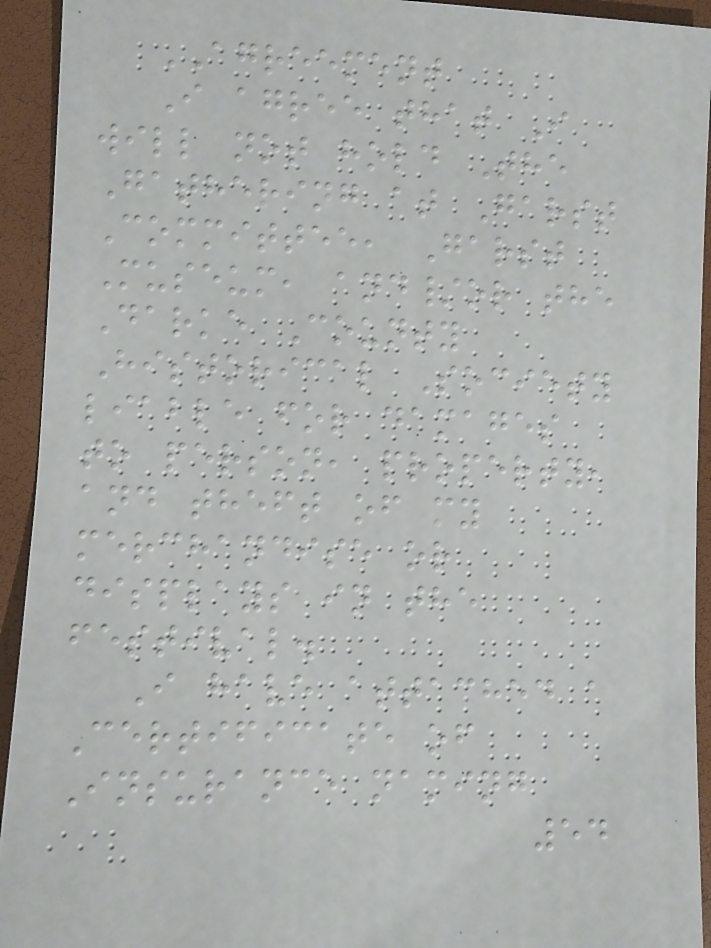AGREEMENT
I agree that I
will not hold The
Gathering at Garst
Committee, Garst
Museum, and/or the
Darke County
Historical Society
liable for damages
to person, property,
and theft of my
merchandise or
displays in the
festival.
I have attached a
Certificate of
Insurance naming
54
